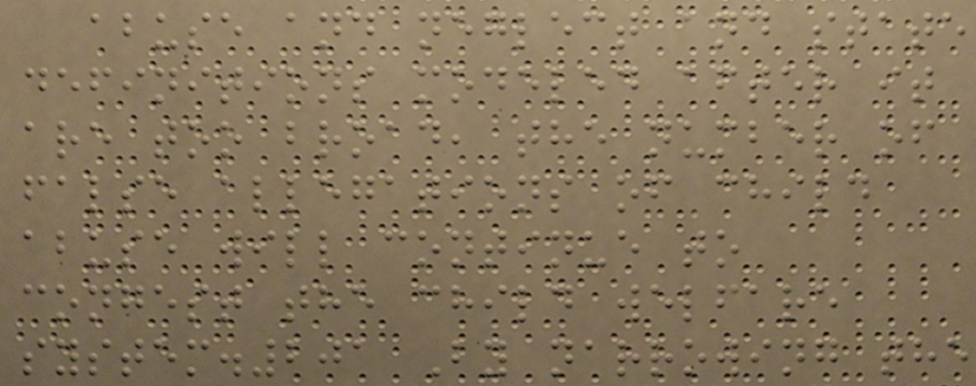abuse and neglect and state
definitions modeled after it
are too broad, the number of
false allegations of child
abuse will continue to
congest the child welfare
system.201 By narrowing the
